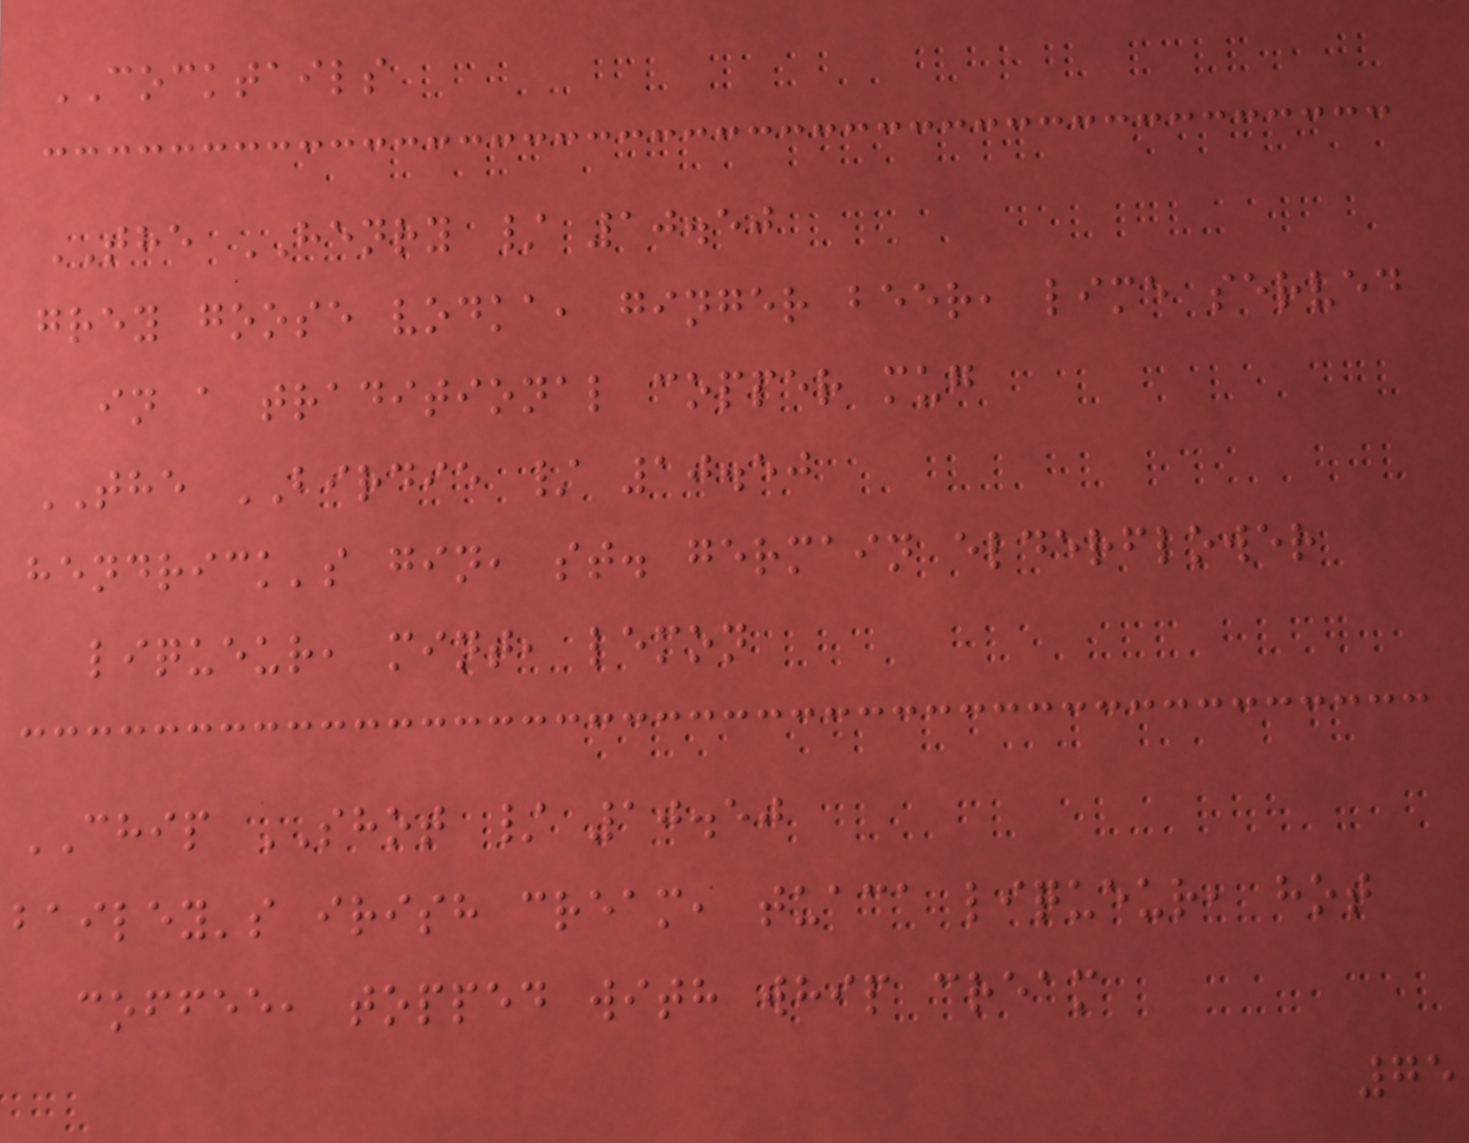COCKTAILS
THE HENRY / 10.50
grey goose vodka, ginger beer, lime served
in a traditional copper mug
THE BIRDIE / 10.50
hendrick's gin, st. germain elderflower
liqueur, mint, lemon
CHIP SHOT / 10.50
bailey's irish cream, tuaca liqueur, hot
coffee, topped with whip cream
75
